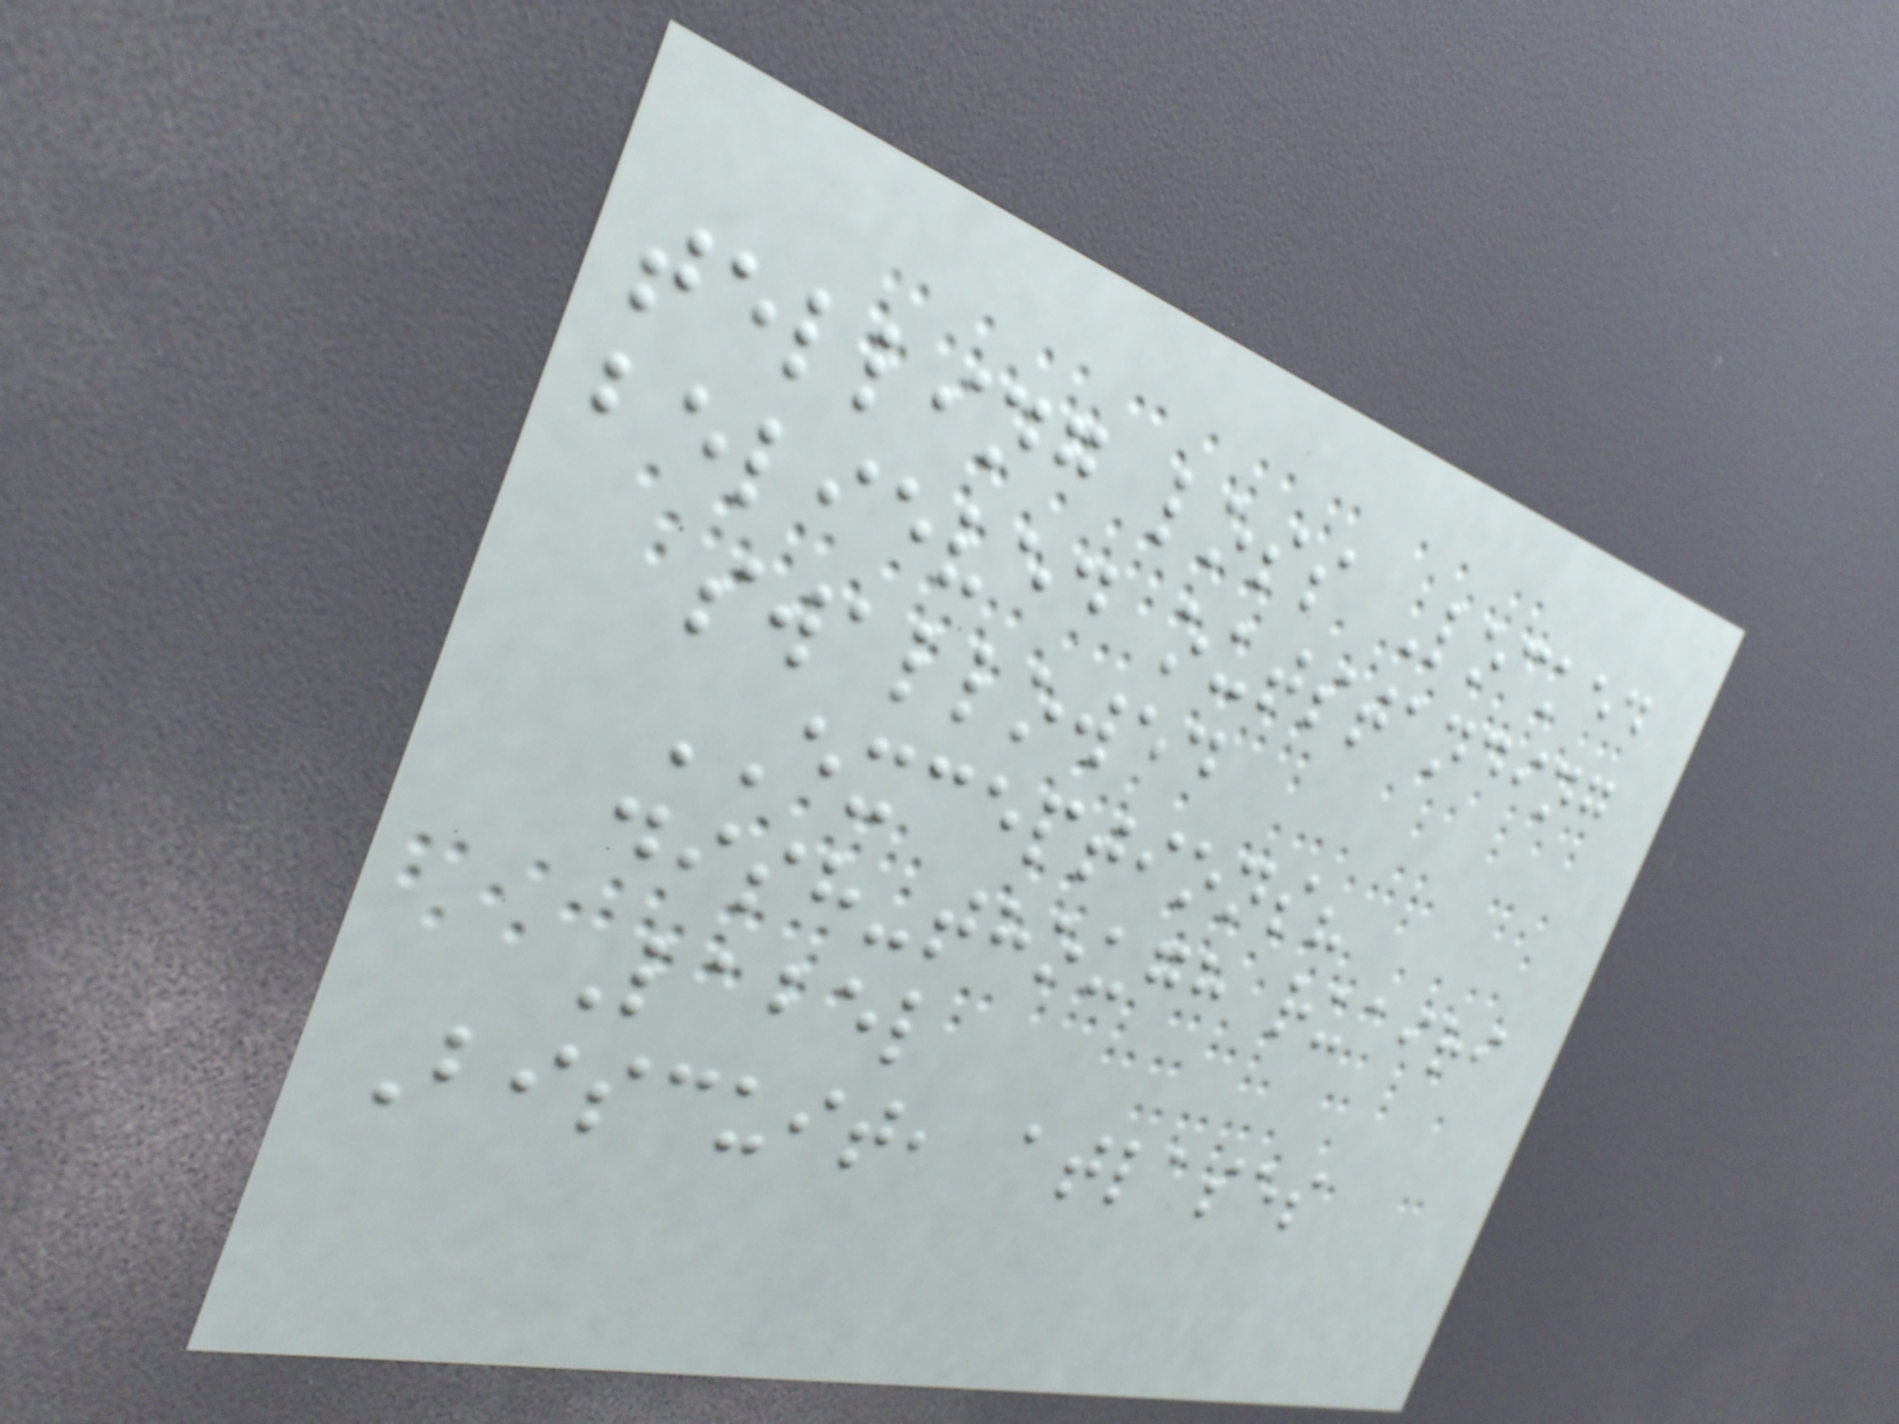telling loss Locked
believed outstanding
swallowed
EXCEPTIONS?
dish-though ruairi
Label
Biscuit, atlases
